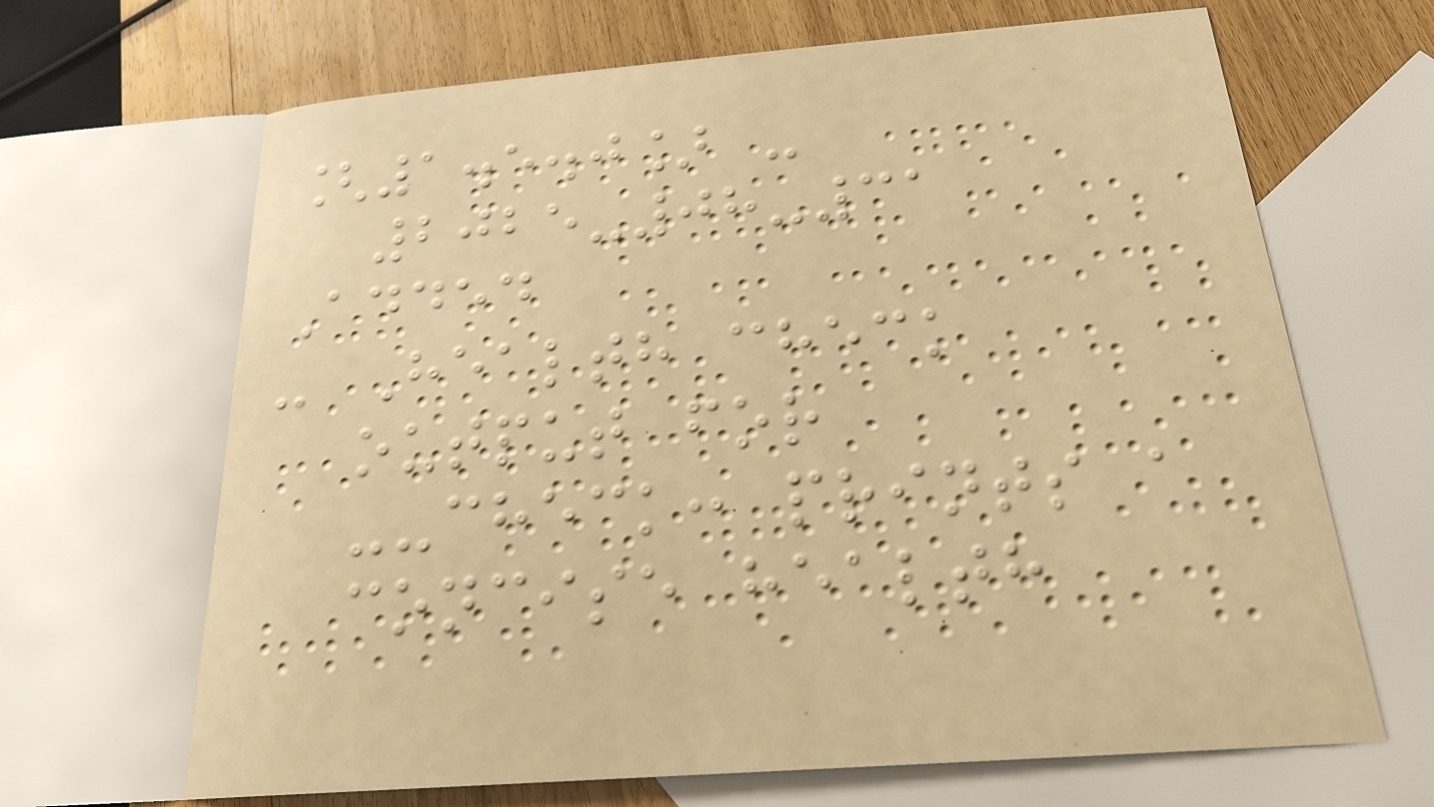[1.5.0] -
2025-08-31
Added
- Health check
output for
--check: prints a
concise health
